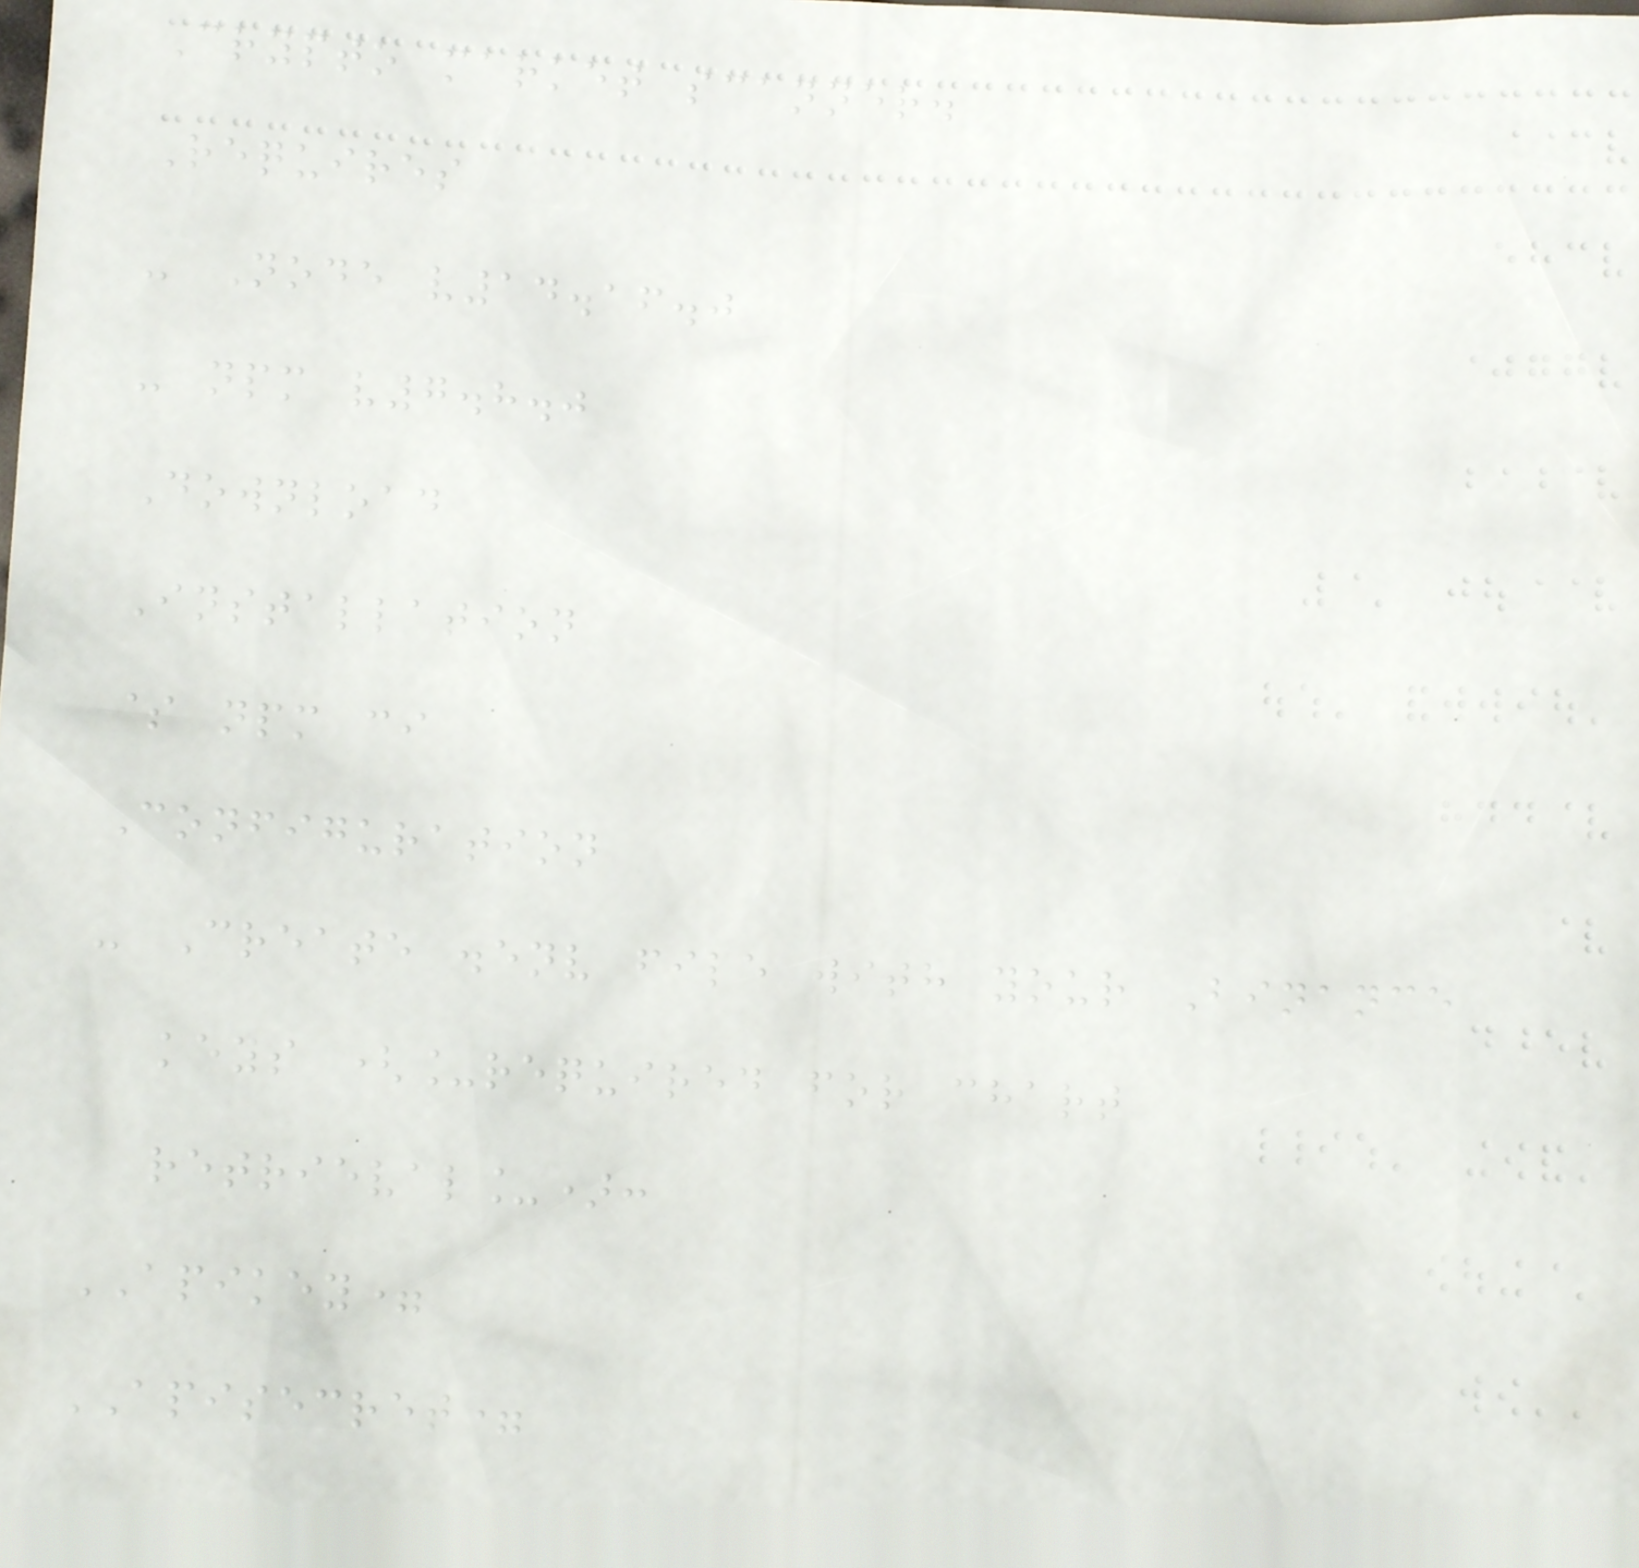Crypto market scanner.
Requires
- Node v14.16.0
- npm v7.8.0
Download
Installation
$ npm ci
Configuration
- Create .env file with your Binance
keys (_required for chart
retrieval_):
APIKEY=
APISECRET=
